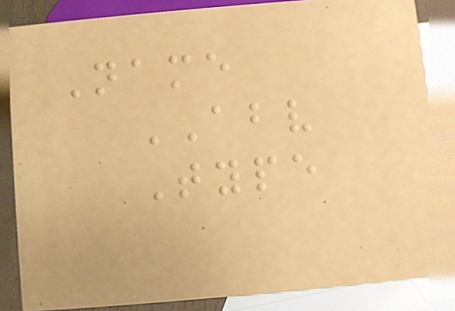Name
ABV
Type
